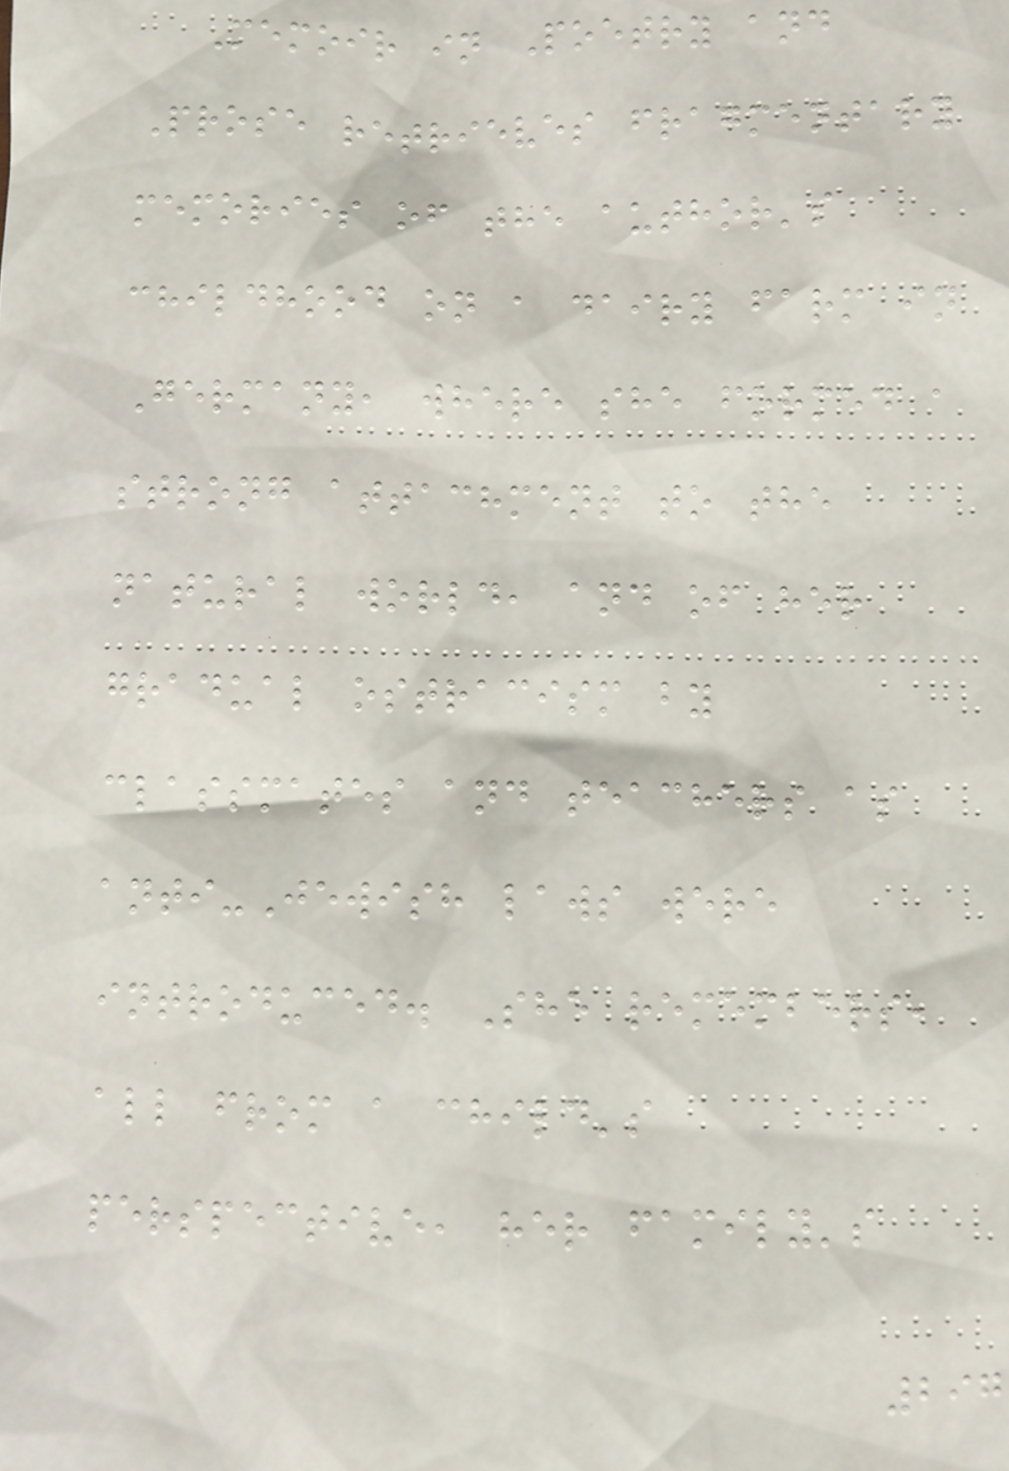Memoir in Poetry and
Prose retrieves fragmentary
memories of the author's
childhood on a dairy farm in
Germany, where she formed a
strong attachment to the
natural world, and of her
gradual ostracism by
classmates and teachers as
anti-Jewish laws were
introduced. She remembers,
all from a child's
perspective, her family's
297
